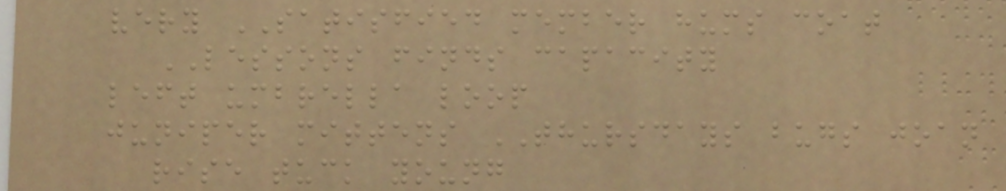very SATISFIED member hums coat
LESSONS finds capacity
left umbrella loop
juniper mittens THURSDAYS bugs joan
rise tuck young
